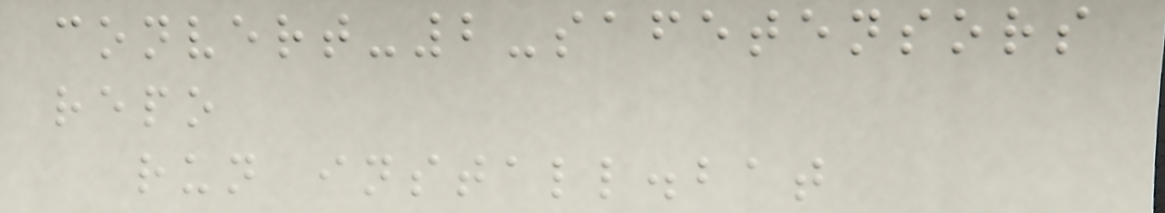convert-2-safetensors
repo
run install.bat
